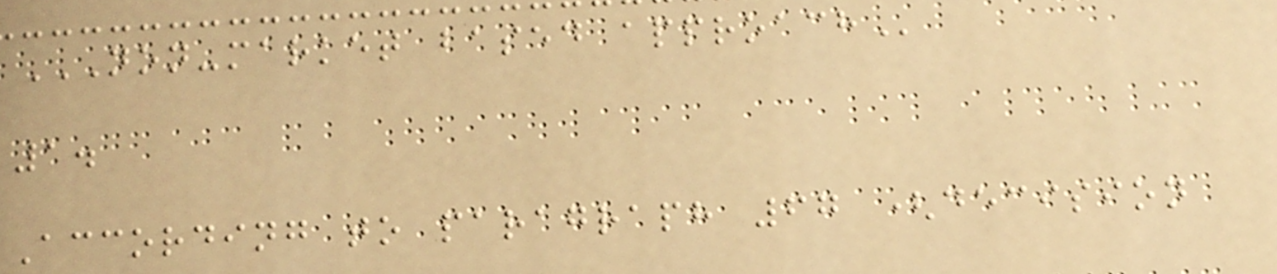NON-MARKET BASED APPROACH
1.
According to paragraph 67 (decision
